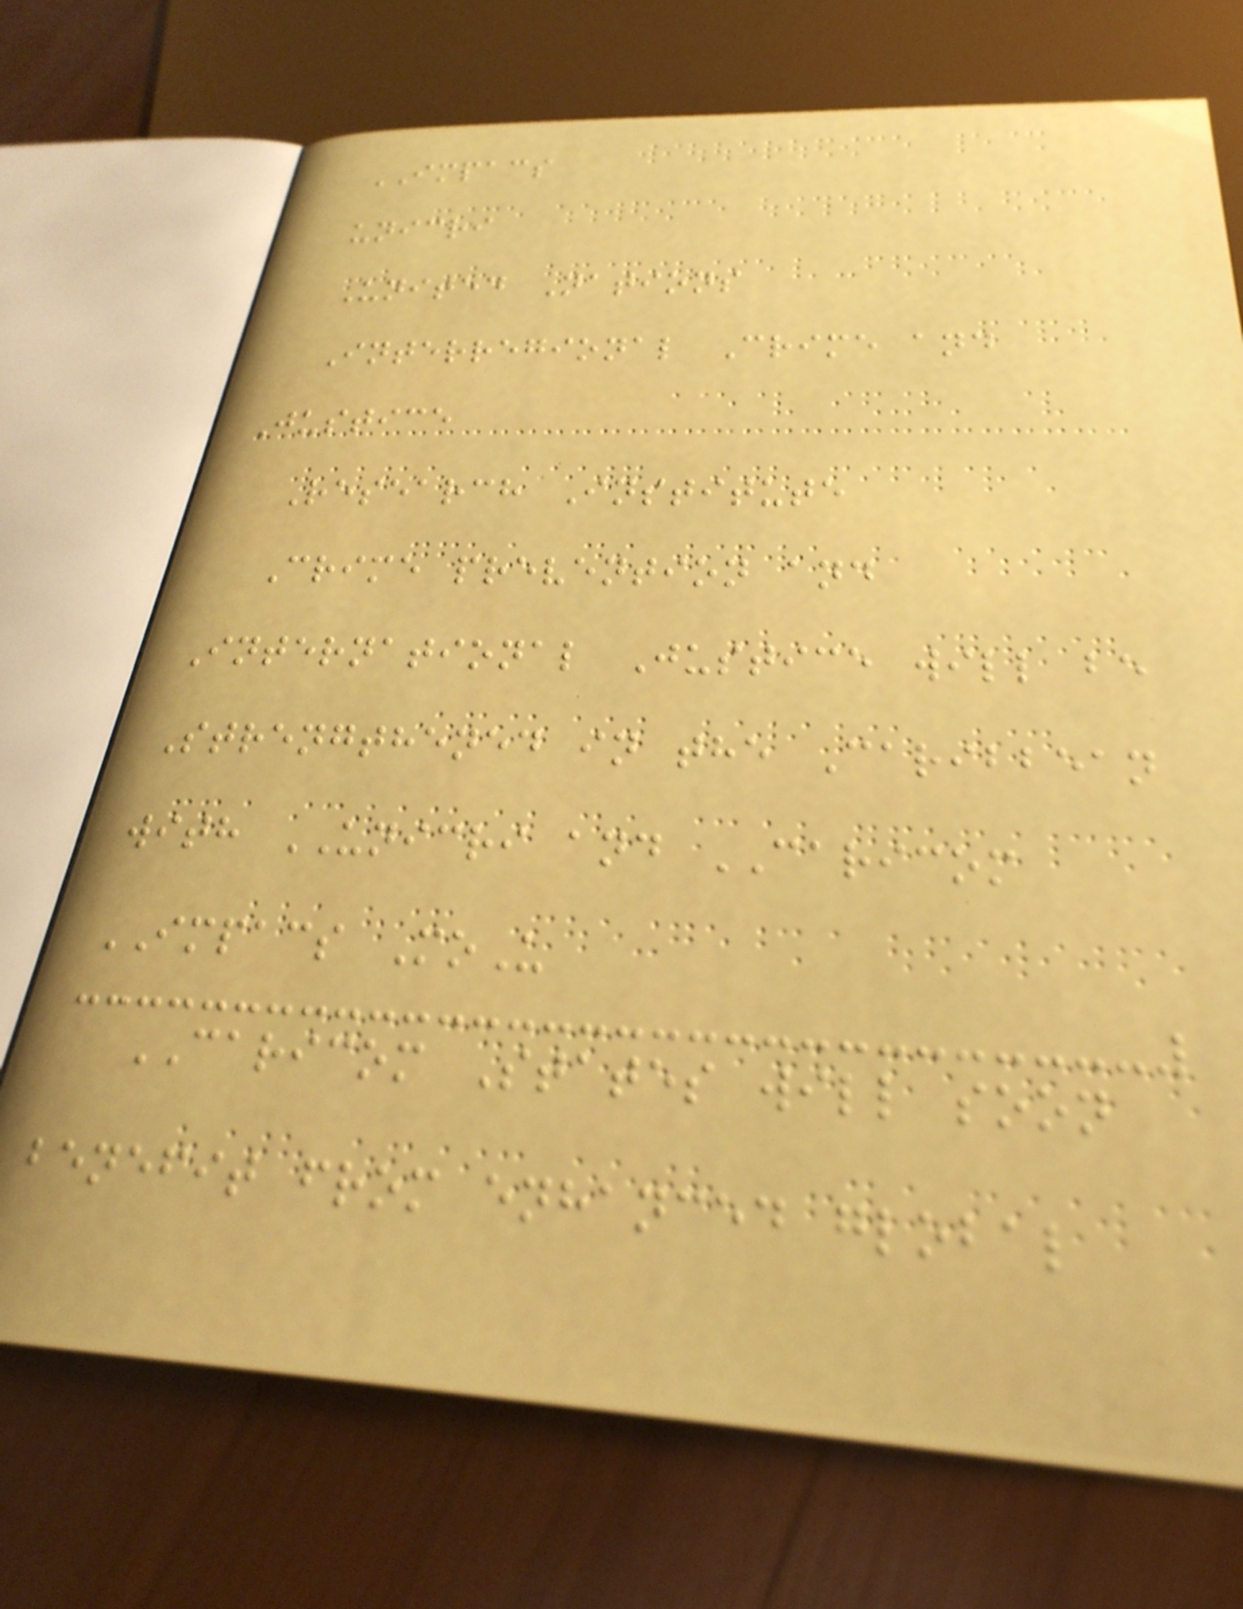IMPACS
unicri
United Nations
Interregional Crime and
Justice
Research Institute
Crime prevention and
International Justice will be
Strengthened in the Caribbean
with UNICRI and CARICOM
IMPACS MoU
CARICOM States will soon
benefit from enhanced global
